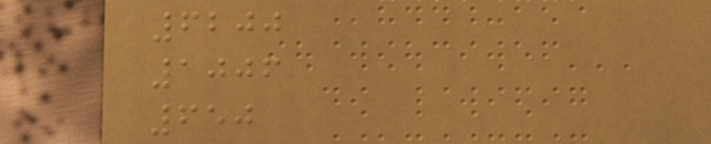6200
1006
650
